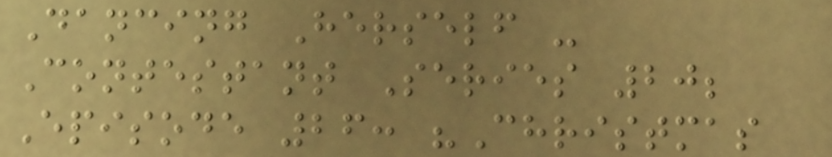Dancing Herself -
Contestant Series 20;
Episode 26: "Christmas
